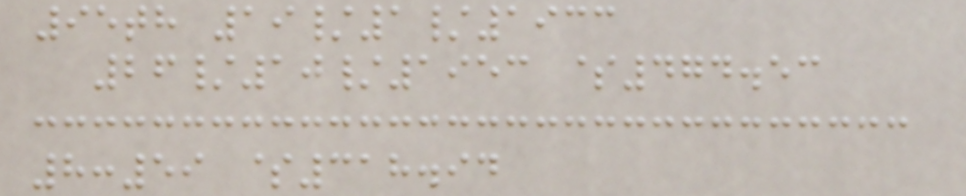95th 19/1/1933
26/10/1953 $474.53
8:59 $318.94
